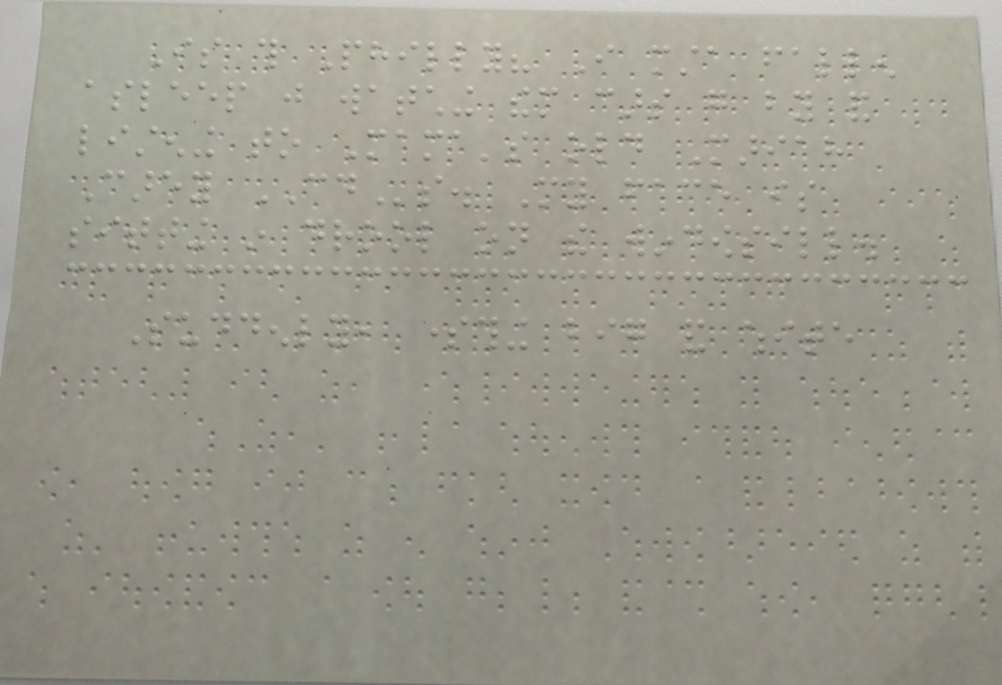Is this Philly? I musta fallen
asleep just watching them cars go by and
listening to Mama's old Mariah
Carey CDs. My face is
sitting in drool on the windowsill.
Suddenly, something big and white
